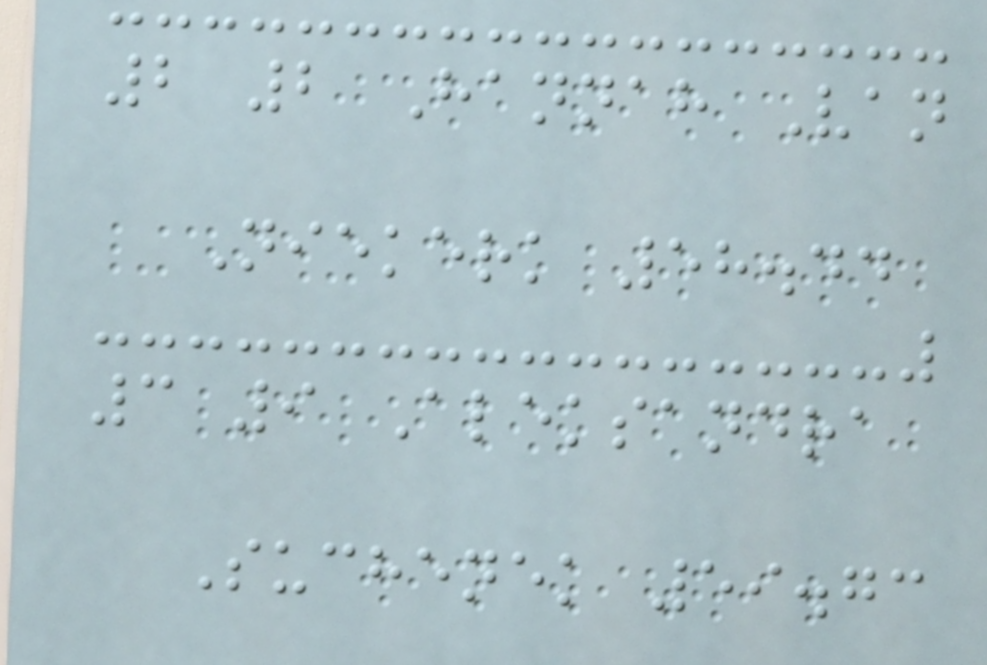2 2 Hannah Van
Niekerk 58.44
3 9 Aleksandra
Suchenek 59.73
